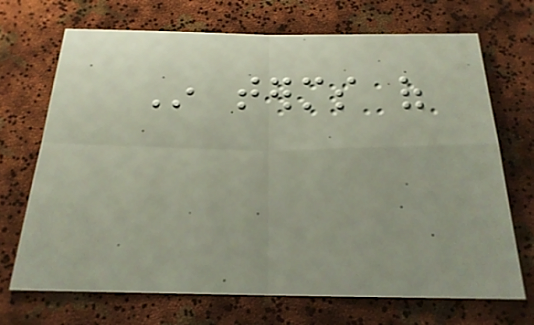In terms of
